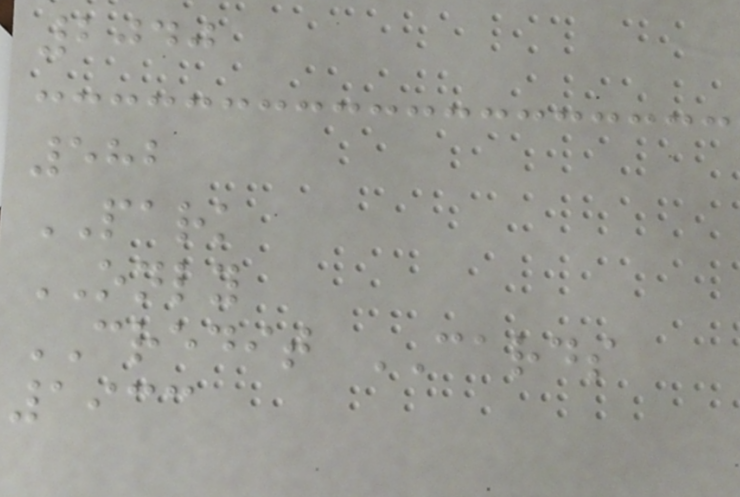2040
582
PARK
ONLY
CREDIT CARDS
1933
